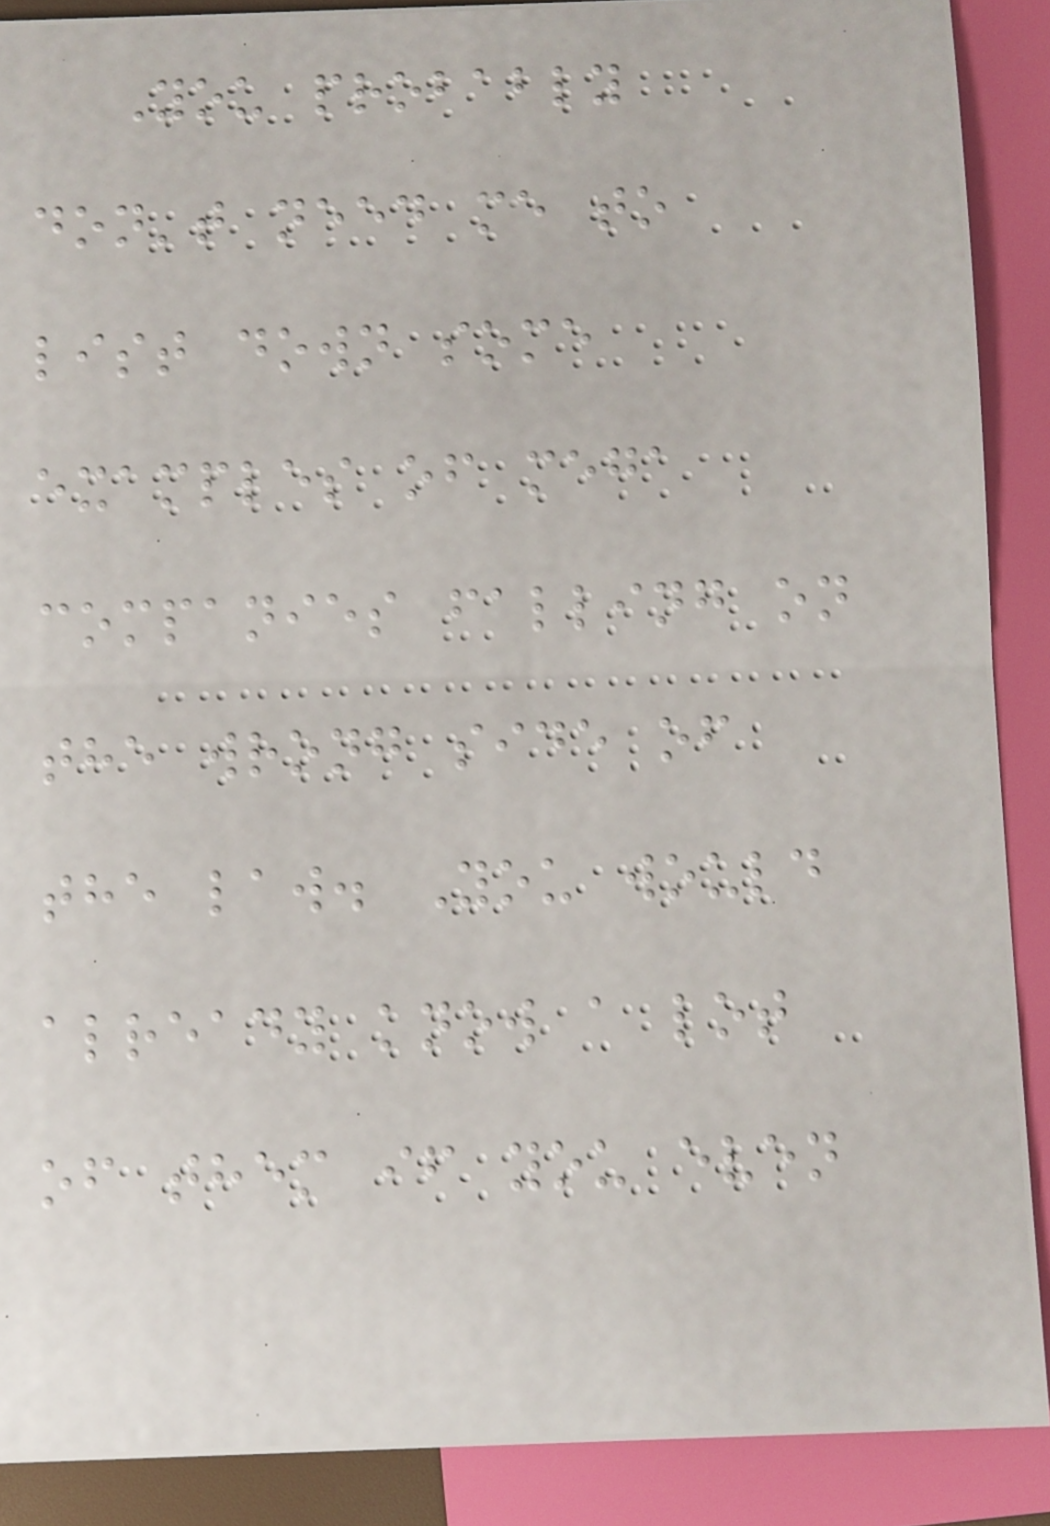You probably
don't need me to
list down some
examples of mega
companies falling on
the wrong side of
the law. You would
already know a lot
of them if you even
